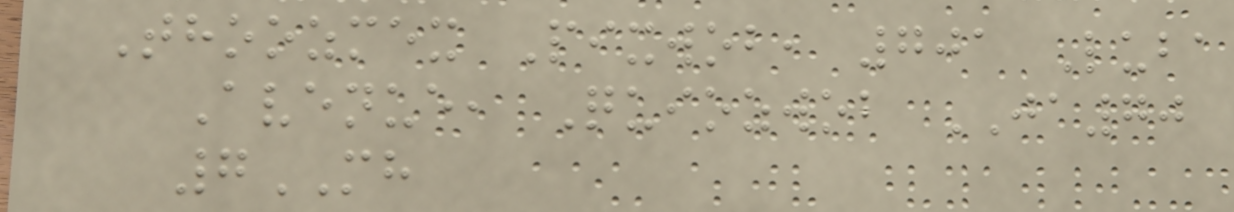Thoozmex Pixwob, 701 Luba
Avenue, Quiozwob JA70
7MH
